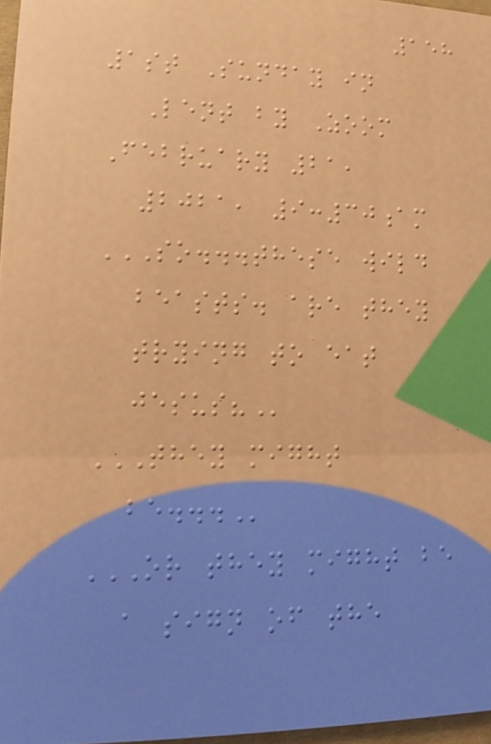158
1st Sunday in
Lent by Zoom
February 21,
2021, 9:30am
SO...THESE WILD
BEASTS. ARE THEY
TRYING TO EAT
JESUS?
THEY MIGHT
BE...
OR THEY MIGHT BE
A SIGN OF THE
